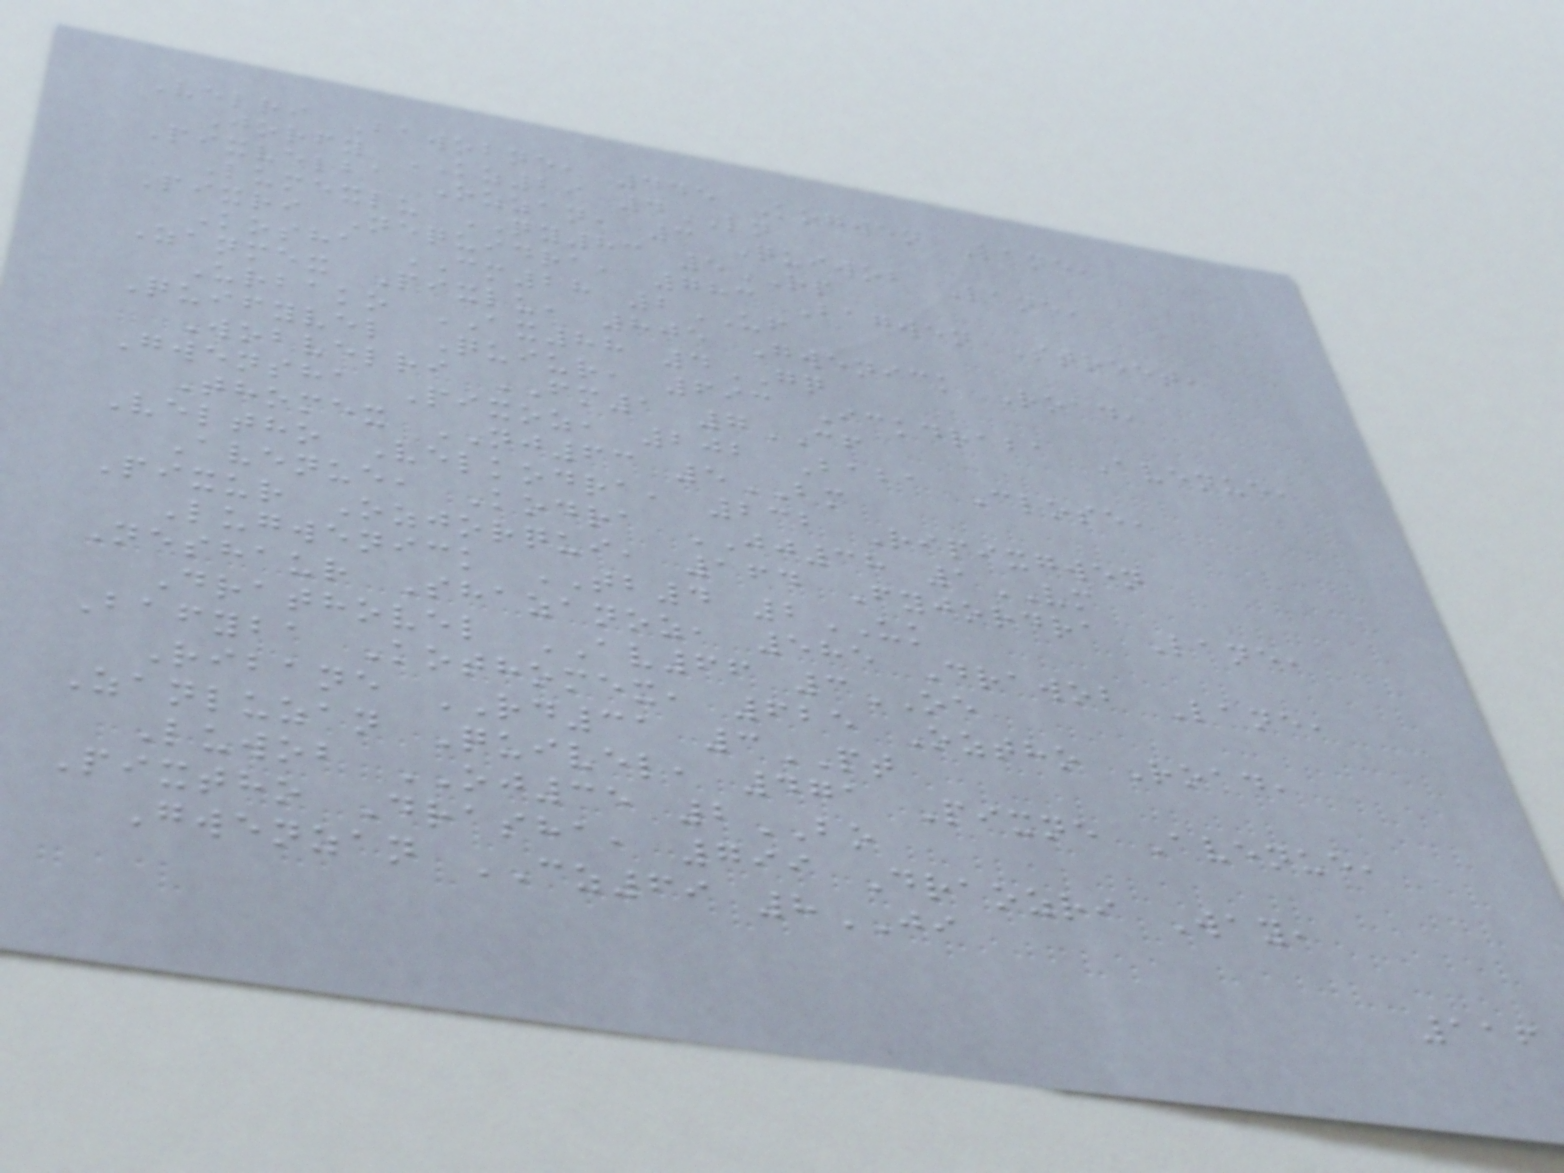Velri Bawobne, 445 Kogwen Lane,
Jorfy KZ29 4LN
Pixvelba Ozzan, 3 Quiwob Lane,
Lumexlu QY83 5RP
Pixri Nequidra, 783 Bagwen Street,
Kosha CM28 2UF
Zanmex Pixlu, 805 Gwenick Road,
Urbako AX88 4GQ
Quifyvel Quiur, 693 Ickdraba Avenue,
Wobvelri FM1 7CF
Gwensha Pixoz, 202 Baba Close,
Thomex NJ63 5BM
Veltho Velkodra, 232 Ripixgwen
Avenue, Kodra JJ38 1VM
Pixur Ozjorqui, 164 Fyjordra Lane,
Lugwenick TB4 2UK
Neshaur Shazanoz, 585 Drawob Lane,
Drathovel AV66 3OE
Bafyba Kothomex, 625 Oztho Road,
Ribane RD31 3PT
Zanluzan Quivel, 471 Pixne Avenue,
Luwob OJ35 2BO
Pixtho Drasha, 799 Draozri Way,
Gwenzan CZ69 8JI
116
